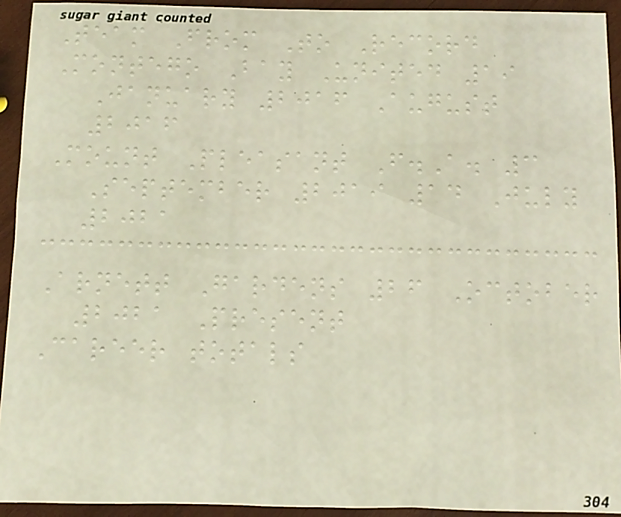Team From To Record
Montego Bay United 19
January 2016 August
2016
Mount Pleasant F.A. 3
September 2019 14 July
2021
Arnett Gardens 26 October
2021 Present
Career totals
